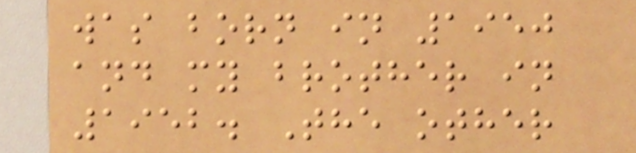was born in 1950
and my brother in
1952. The other
